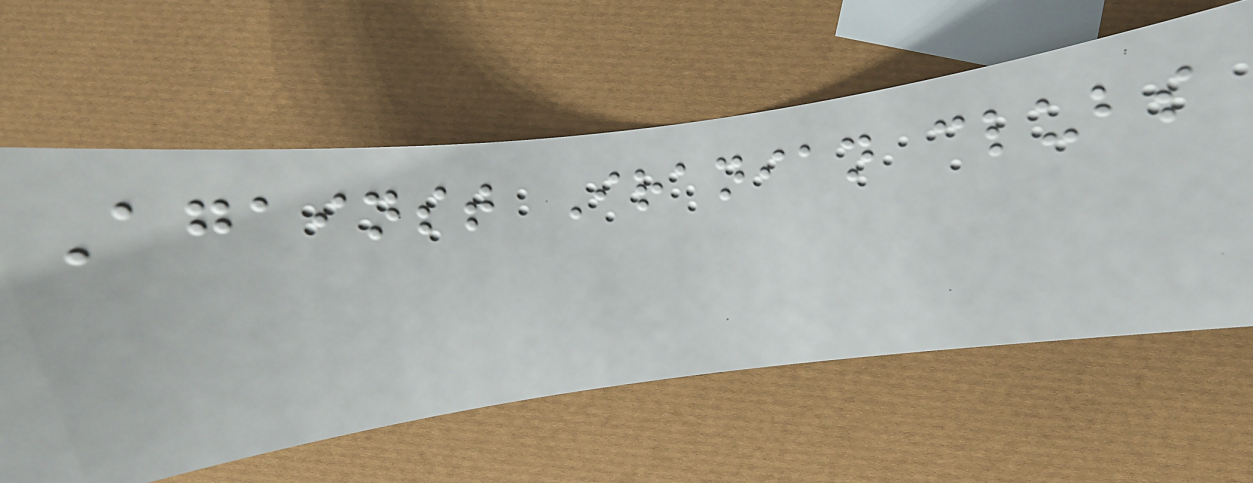Against Iranian clubs
